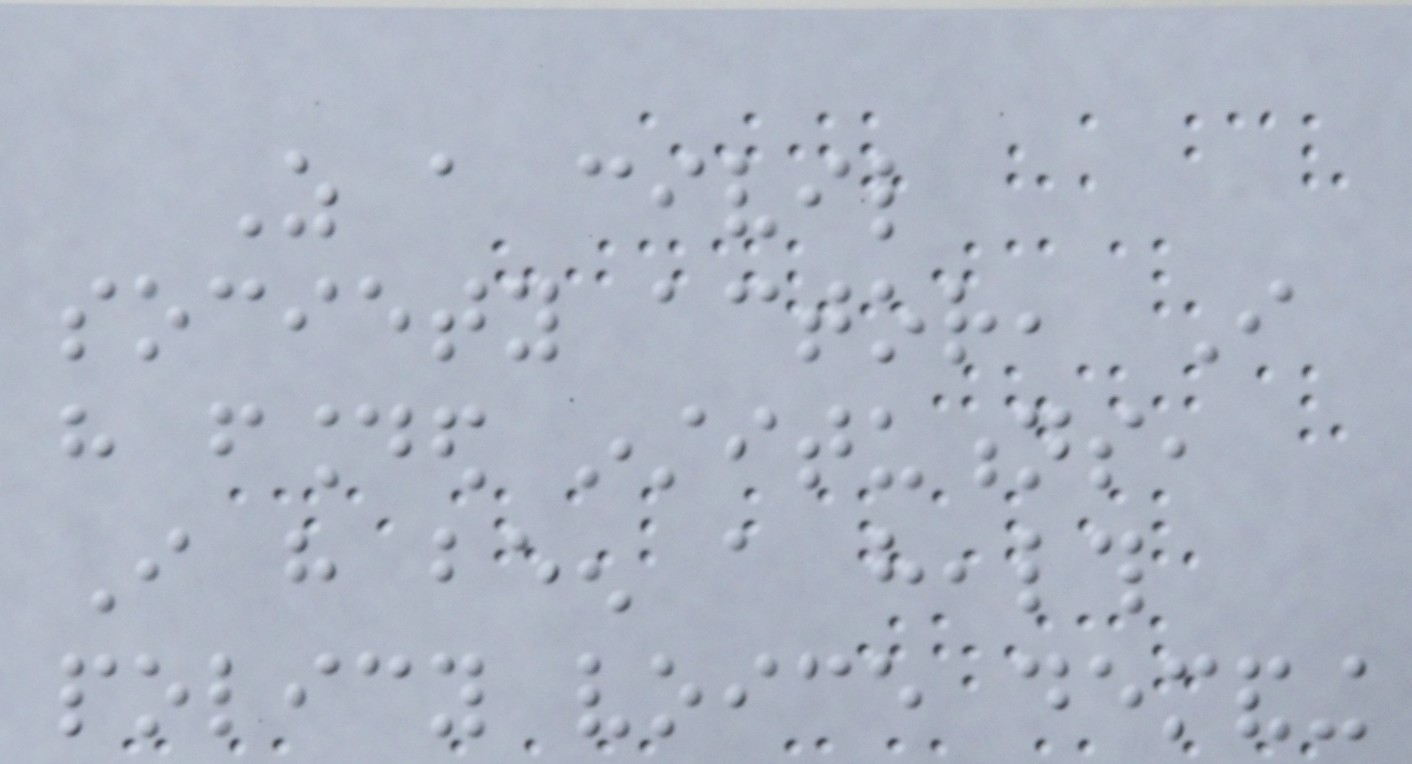As a civil
society actor, I
have founded institutions,
I have been a health
policy voice demanding
